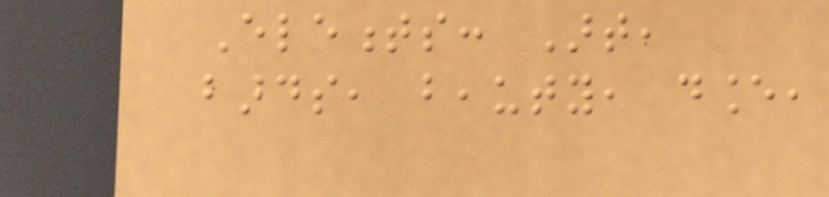Elements: Art,
bards, beauty, dance,
